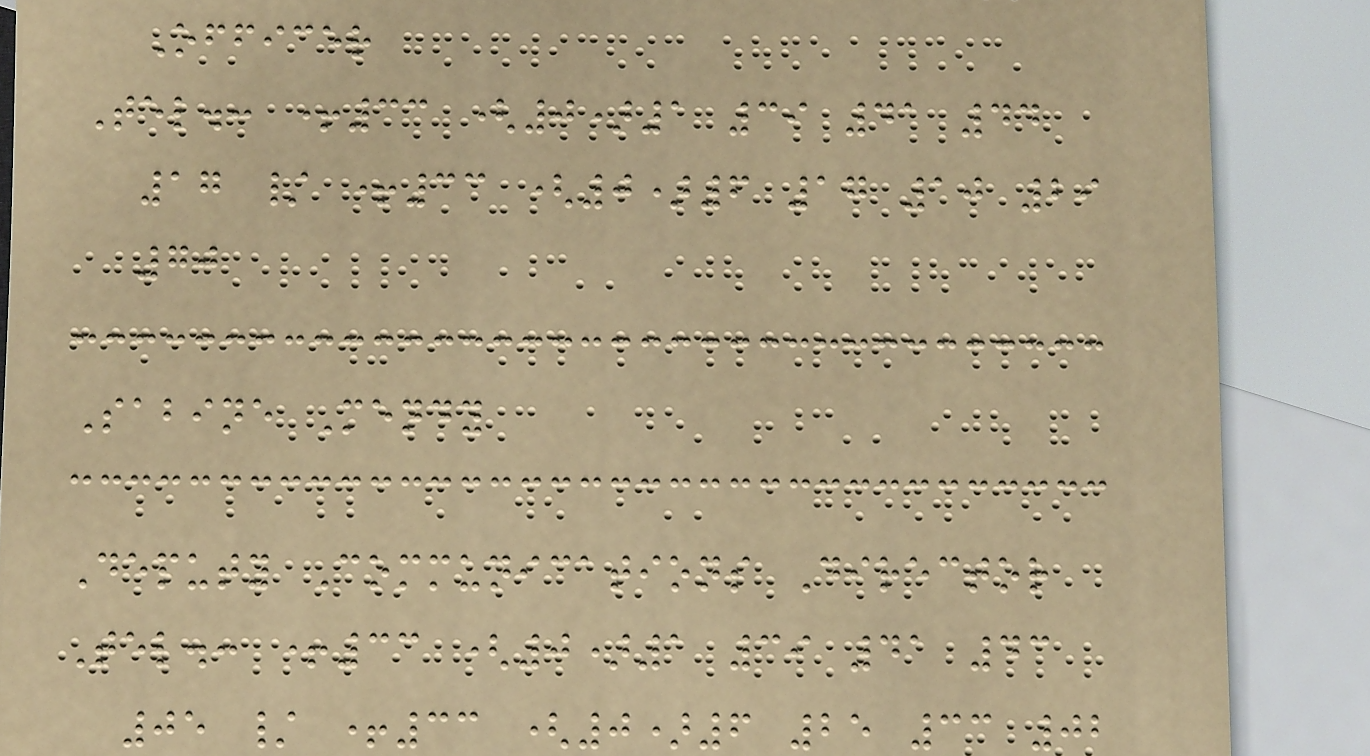Officer
Tel.: +33 (0)1 39 41 44
17 / +33 (0)6 17 10 29
70
Sabine Mendy
Deputy Communications Director
Tel.: +33 (0)1 39 41 43
05 / +33 (0)6 25 33 02
